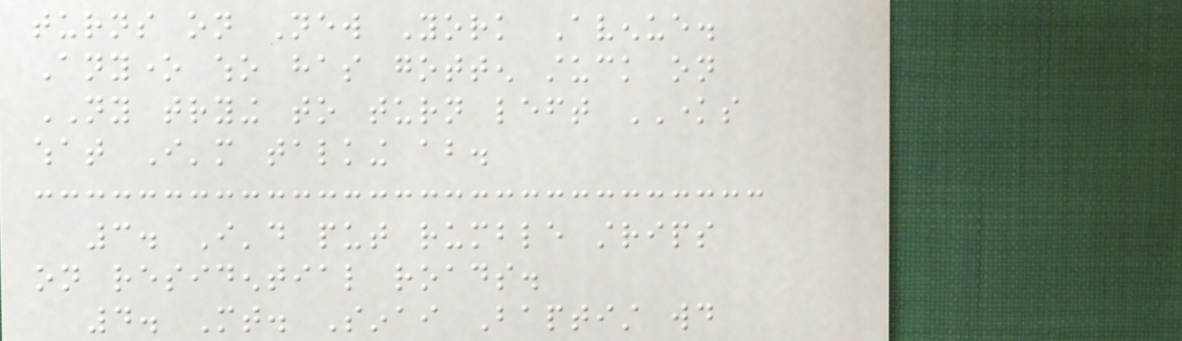turns on New York Avenue.
Anyone who has gotten stuck on
NY trying to turn left KNOWS
what I'm talking about.
3. I'd put rumble strips
on residential roads.
4. Mt. Sinai Baptist would
